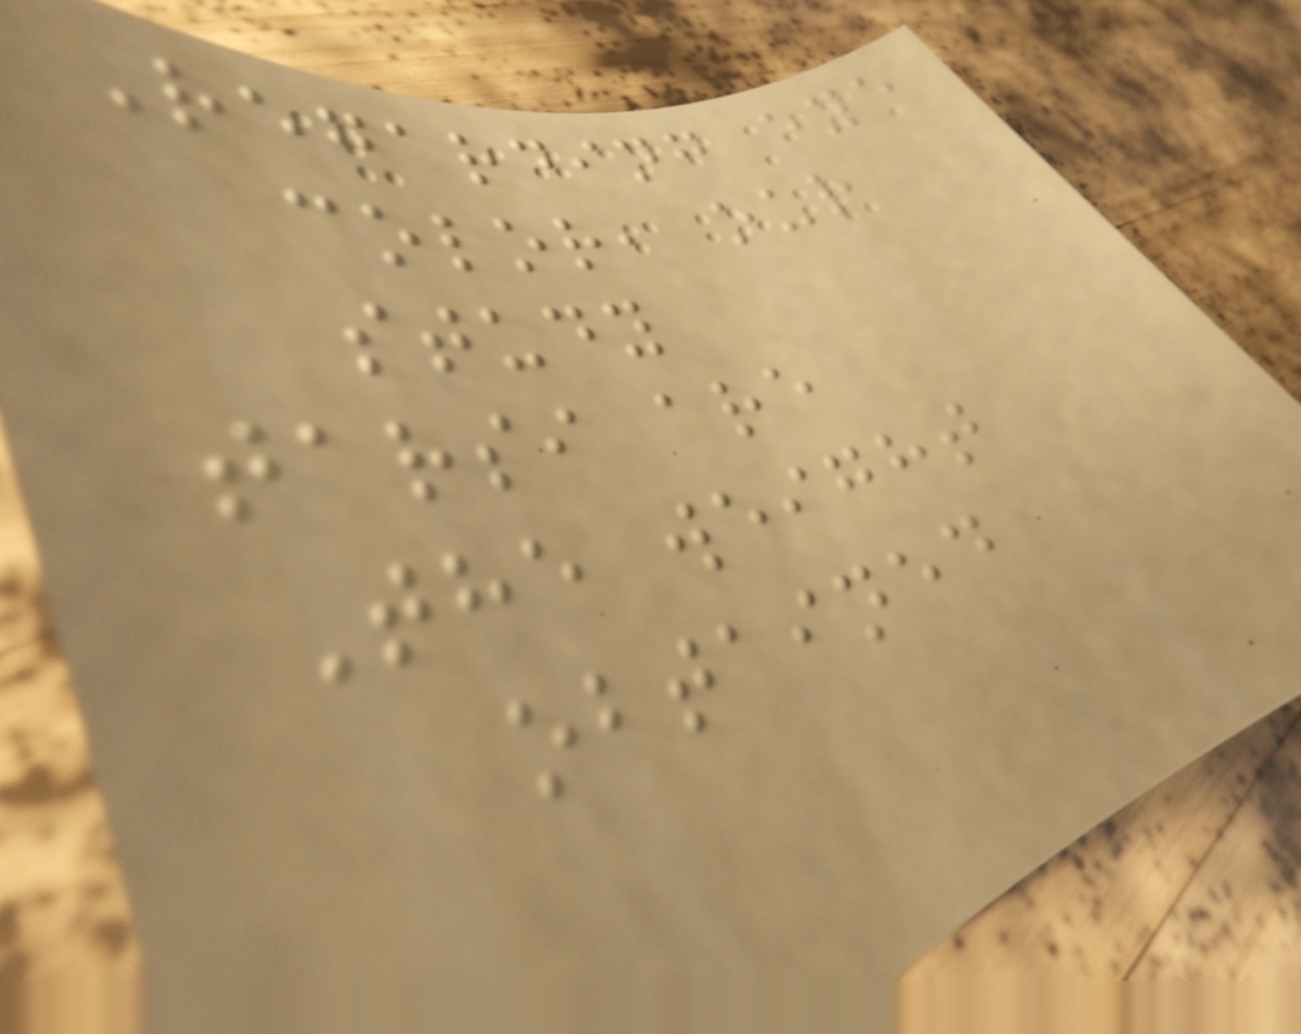Regarding eye
color, our
study
tarsi are
The weight
obtained
